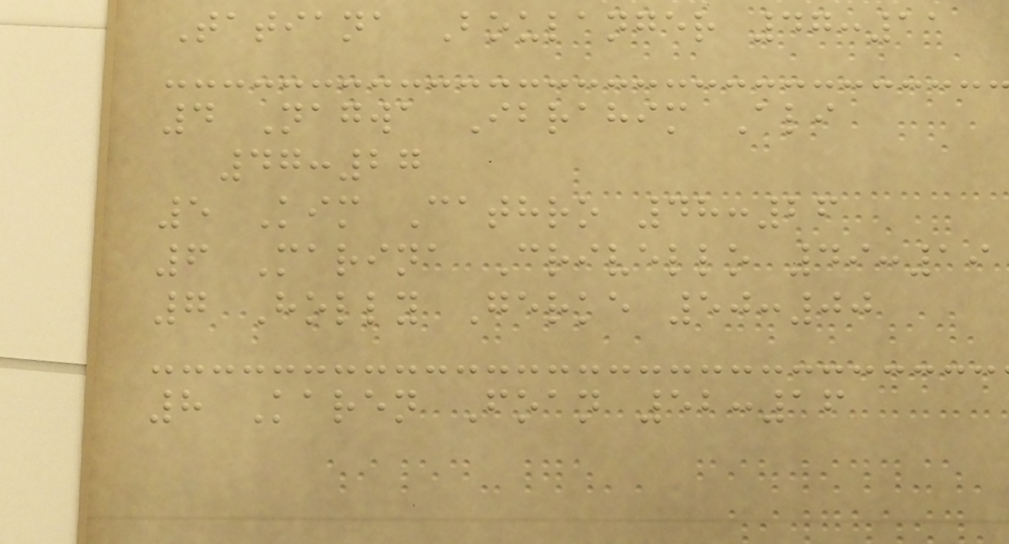Tatiana Boulanger 47:11
4 Nagwa Ibrahim Ali
47:27
5 Kim Cathro 48:26
6 Marina Crivello 49:19
7 Holly Gerke 50:00
8 Karen Foan 52:16
